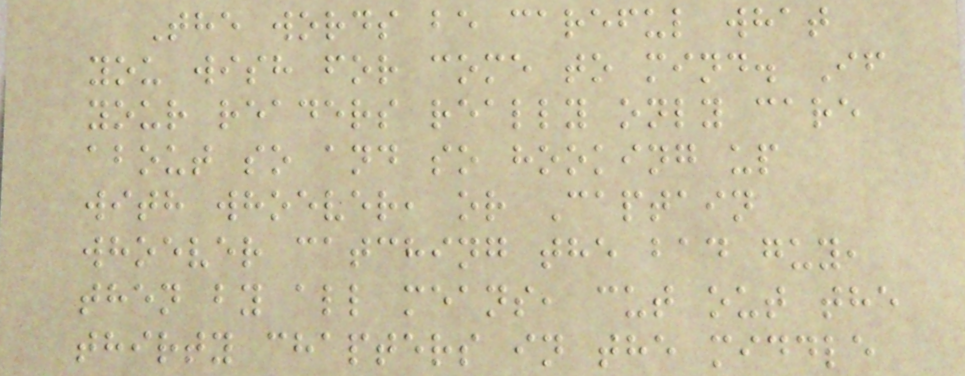The words be careful what
you wish for come to mind. If
your readers really only care
about so and so hooking up
with whoever, or Captain
whoever catching the bad guy,
then by all means, cut out the
thirty chapters in the middle
